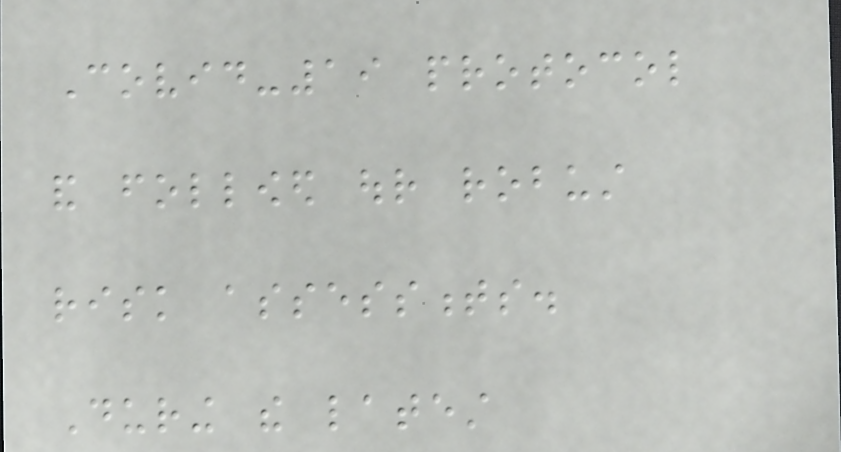Covid-19 protocol
and followed our robust
risk assessments.
During the latest
